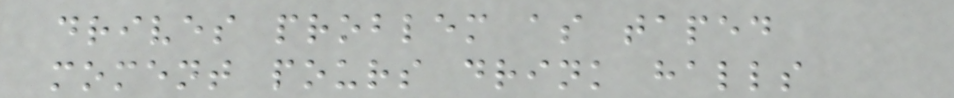drives problem as taped
moment pours drink halls
